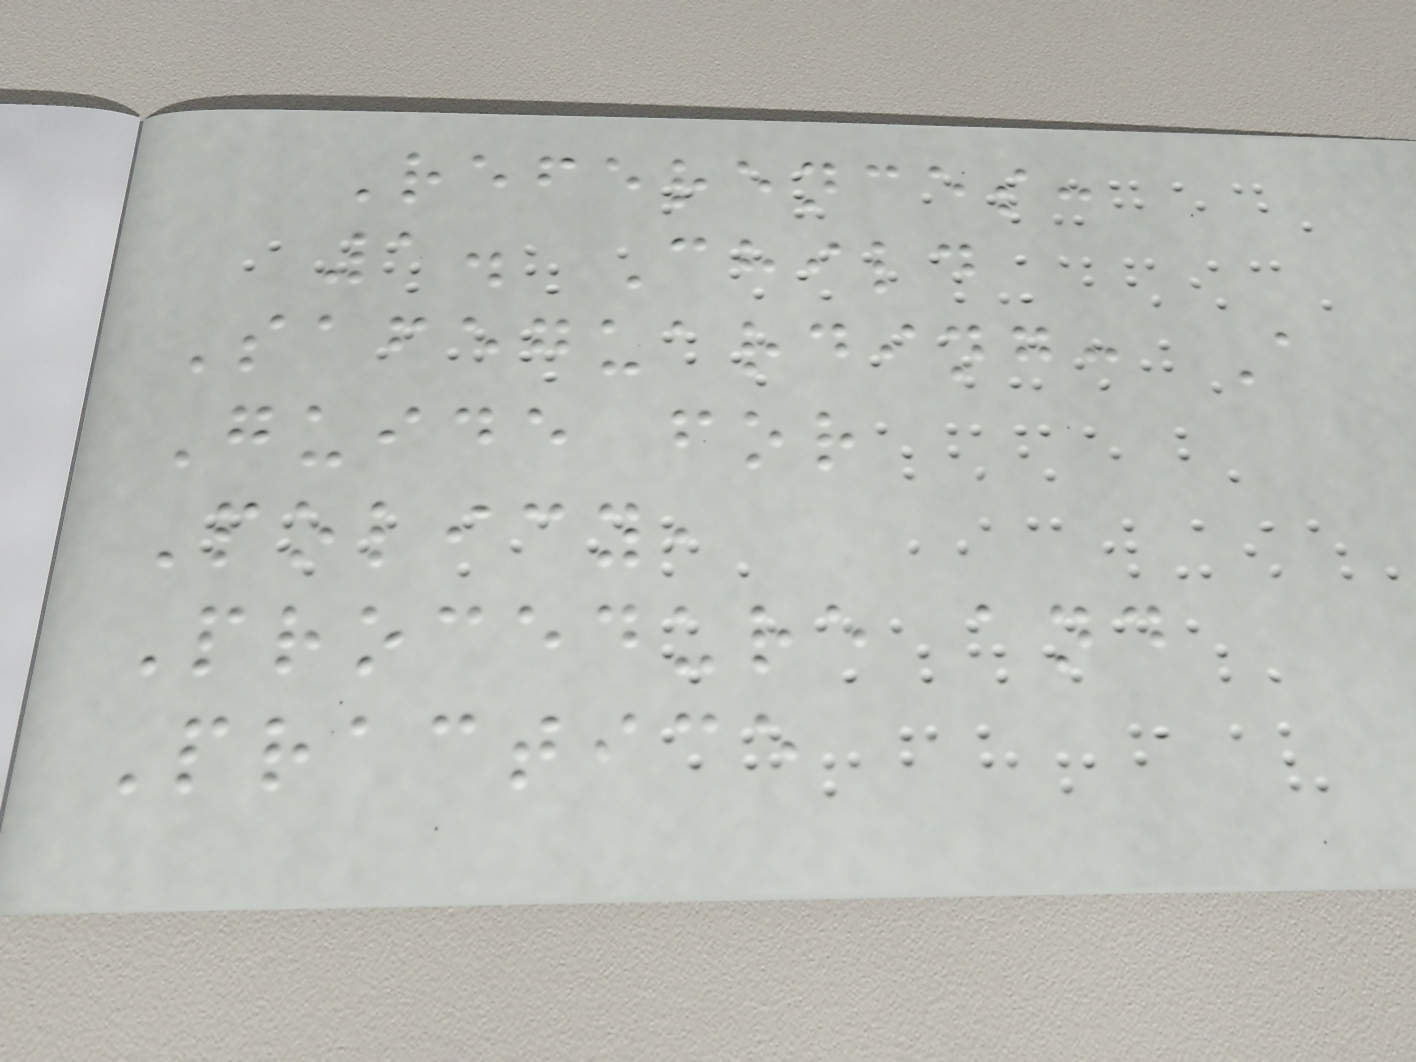References:
1. Child
Safeguarding: A
Guide for
Policy,
Procedure and
Practice
